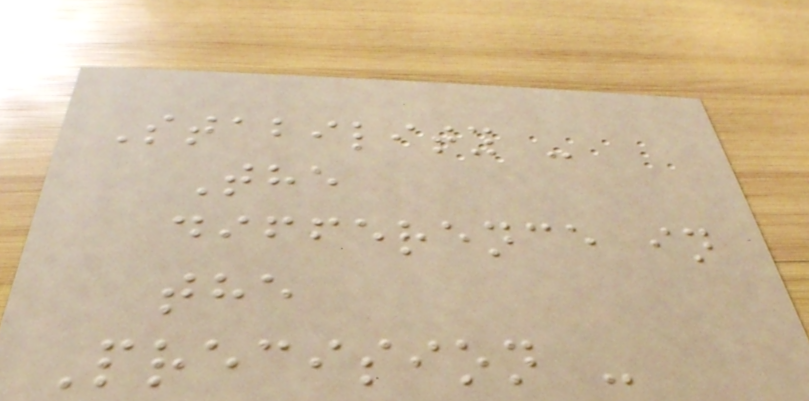Stability -
The
difference in
the
Precision -
